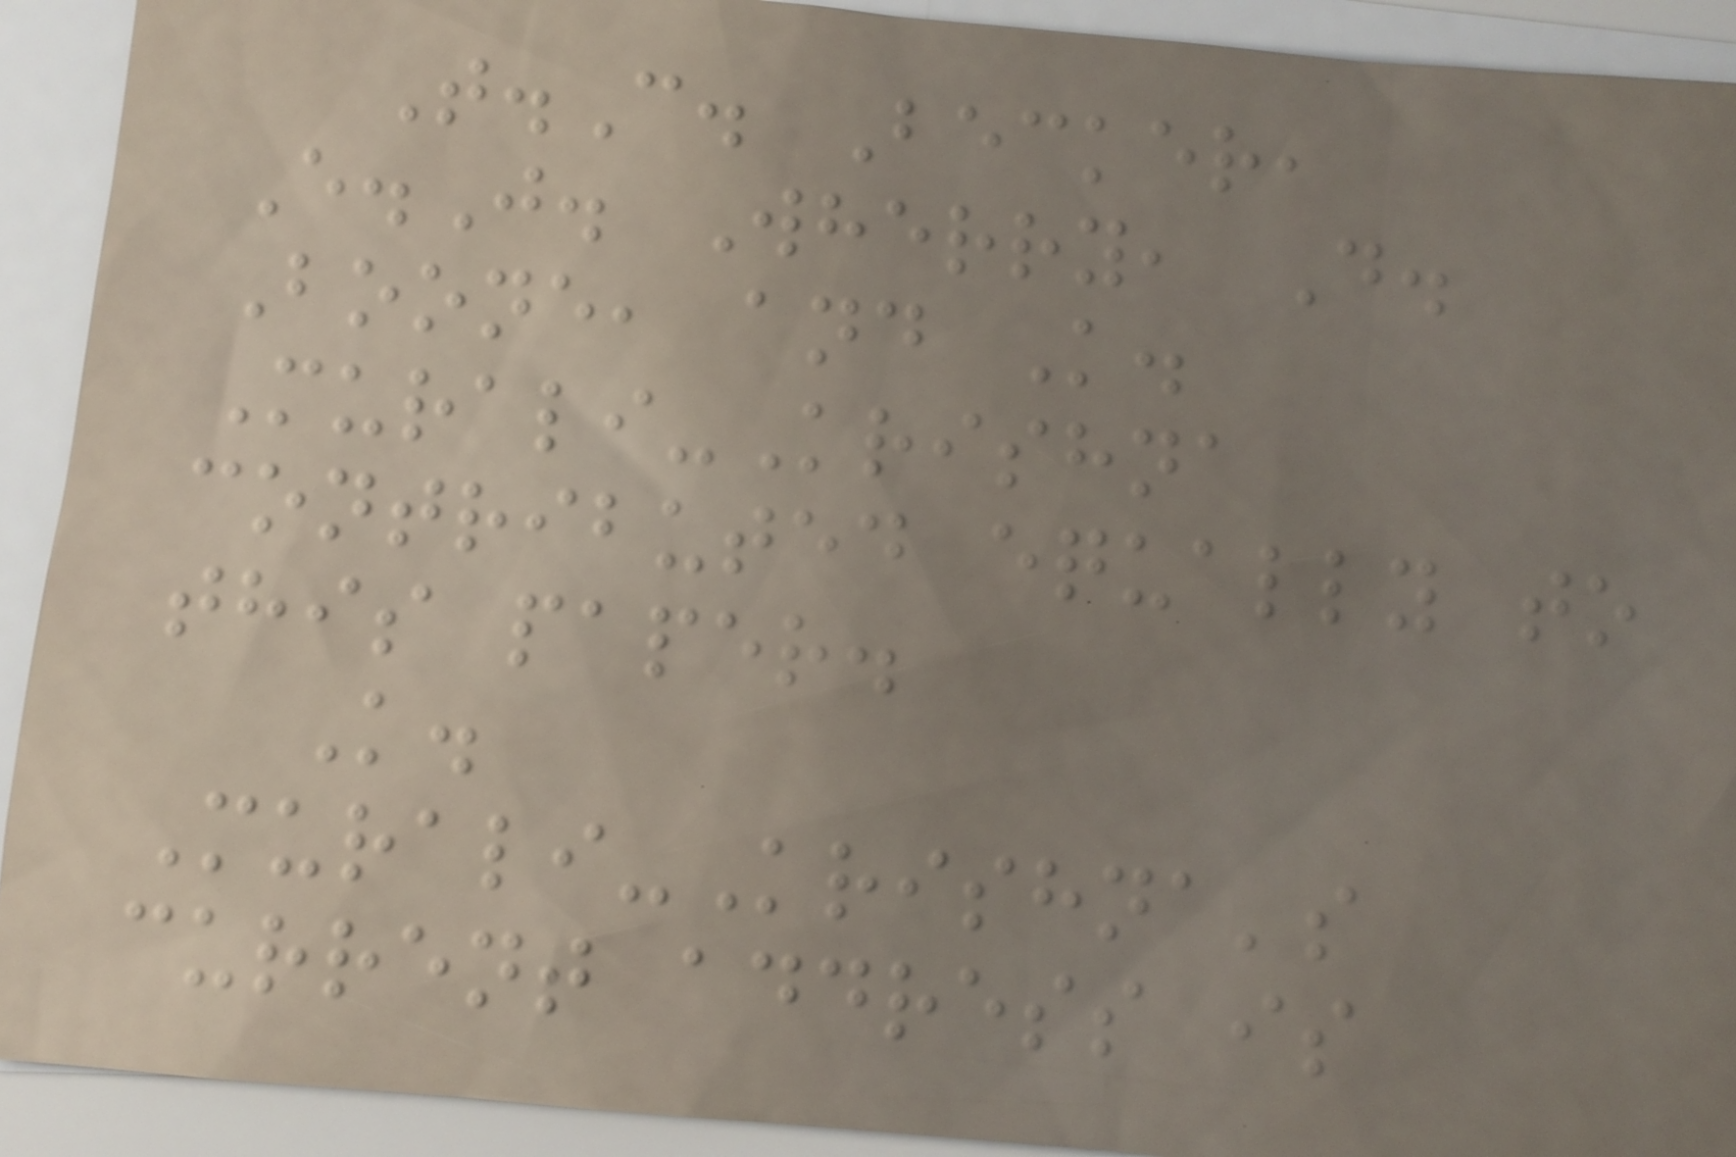T.C. Becker,
E.J. Wherry, D.
Boone, and K.
Murali-Krishna
contributed equally to
this paper.
K.
Murali-Krishna's
current address is
